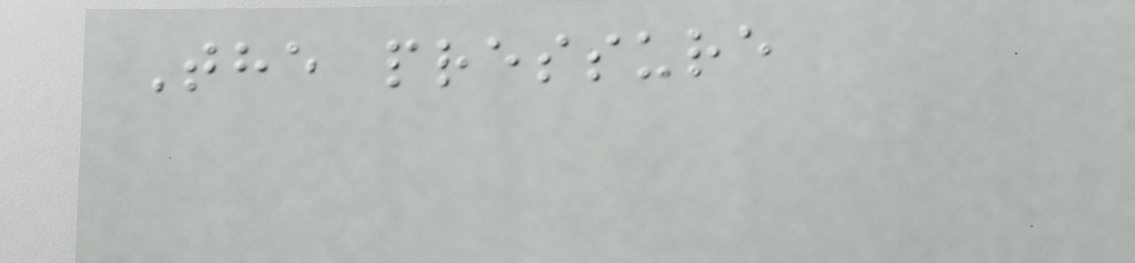The pressure
